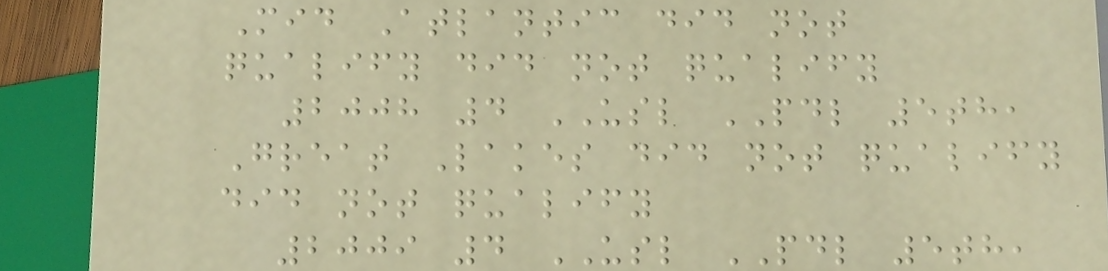Mid Atlantic did not
qualify did not qualify
2008 4 USL PDL 5th,
Great Lakes did not qualify
did not qualify
2009 4 USL PDL 5th,
